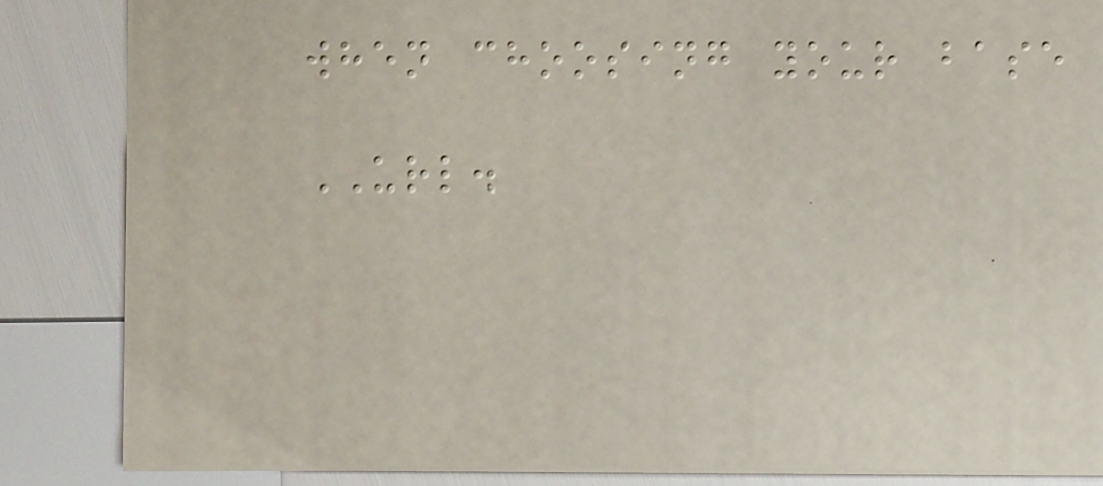when choosing your base
URL.
